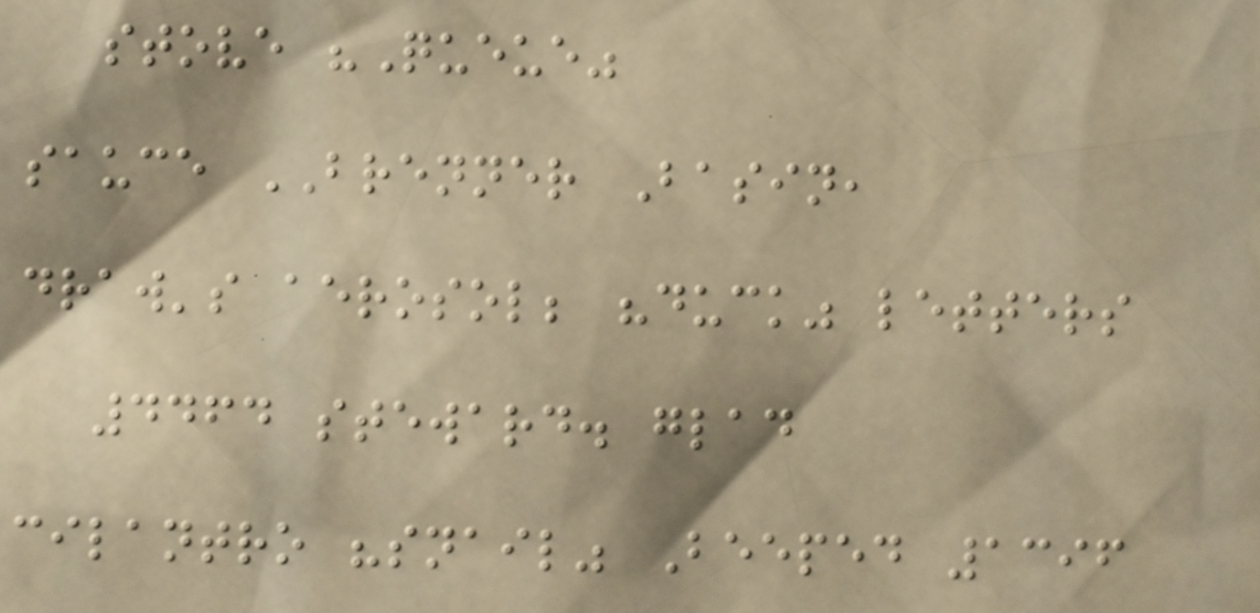stove "Queue"
sauce BRENNER Basin,
draw's aerosol; "duck" letters
4464 steward. glad
cilantro "snail" Beeped 1396
